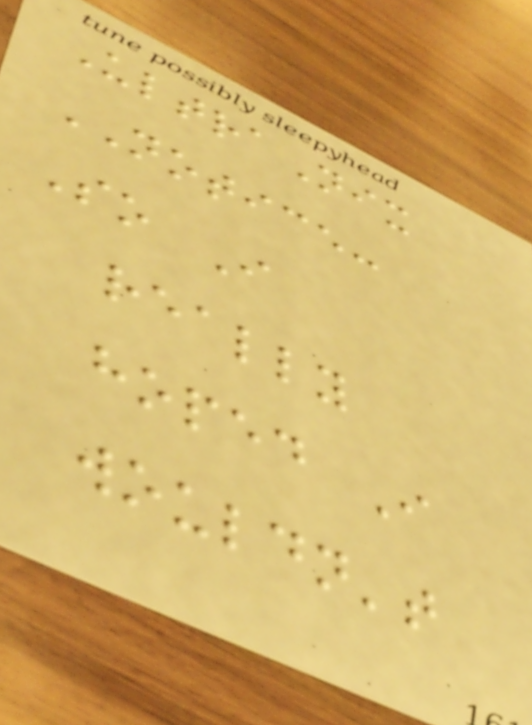UltraNix
NOTICE:
So I
really
hoped I
wouldn't
